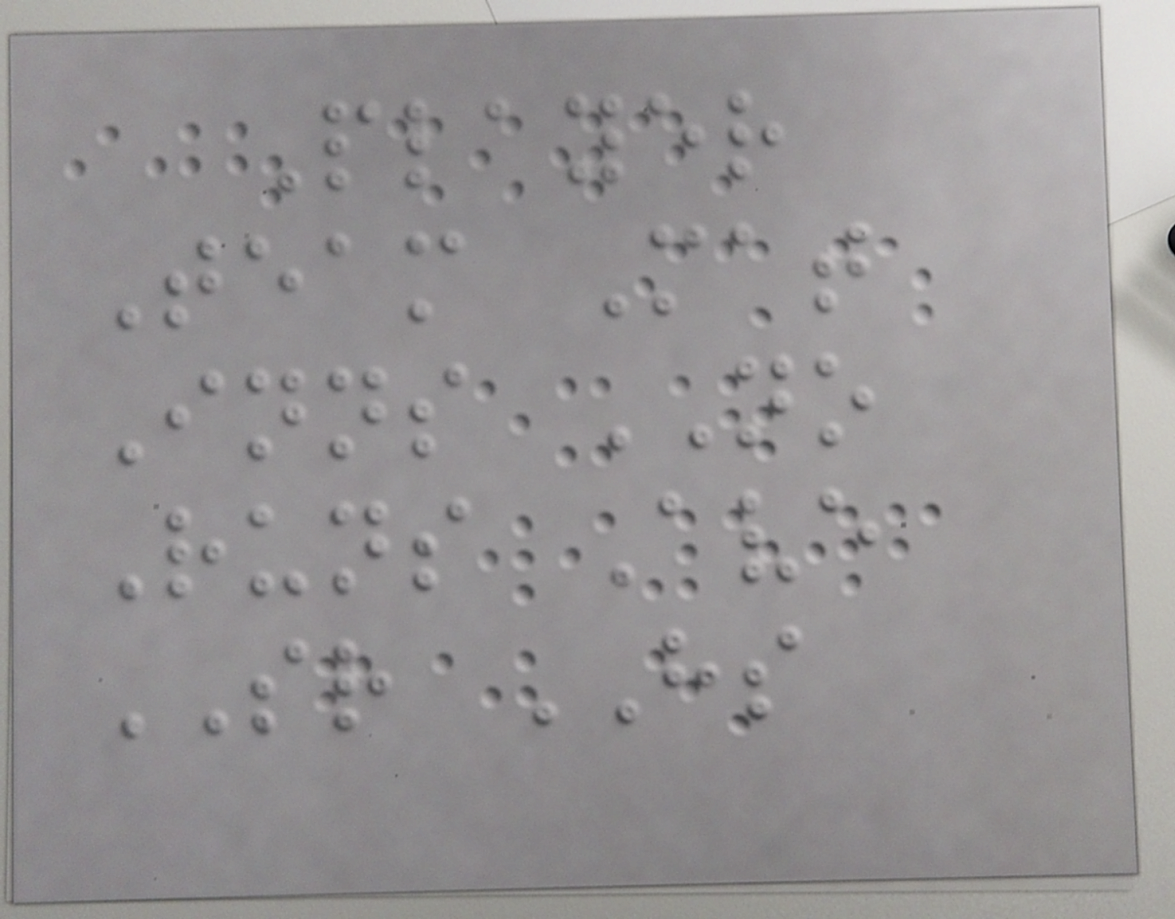Player
Team Mat
Inns NO
Runs Ave
SR HS
